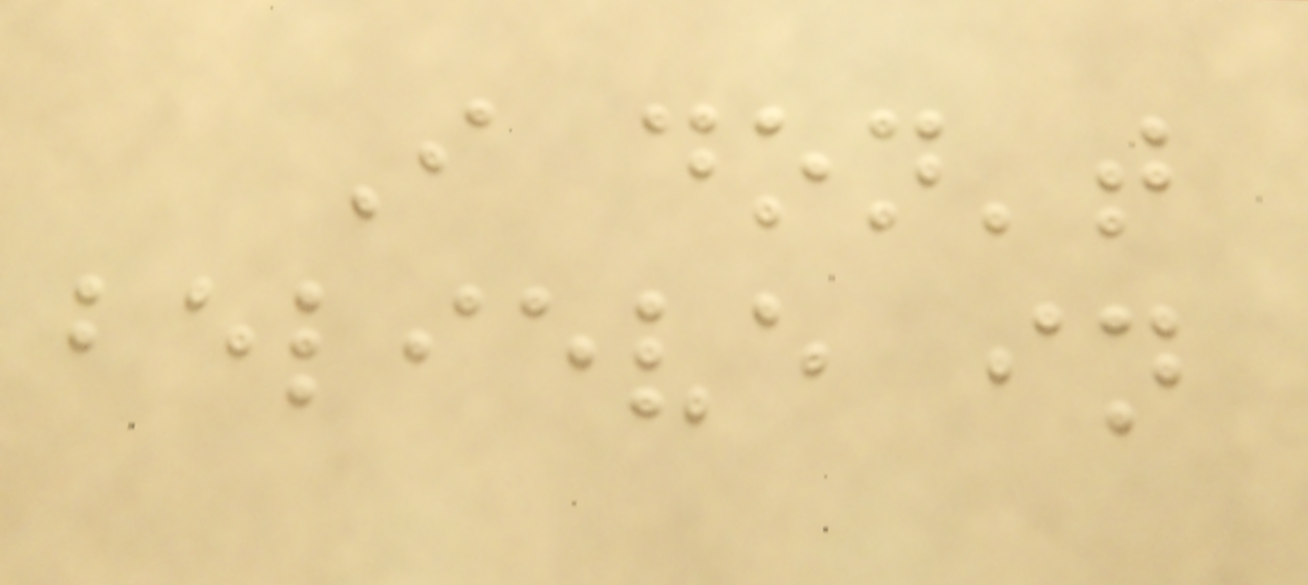I don't
believe in
